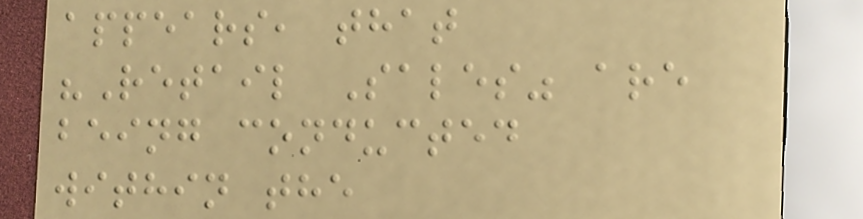appears, that
"Retail Sales" are
being conducted
within the
